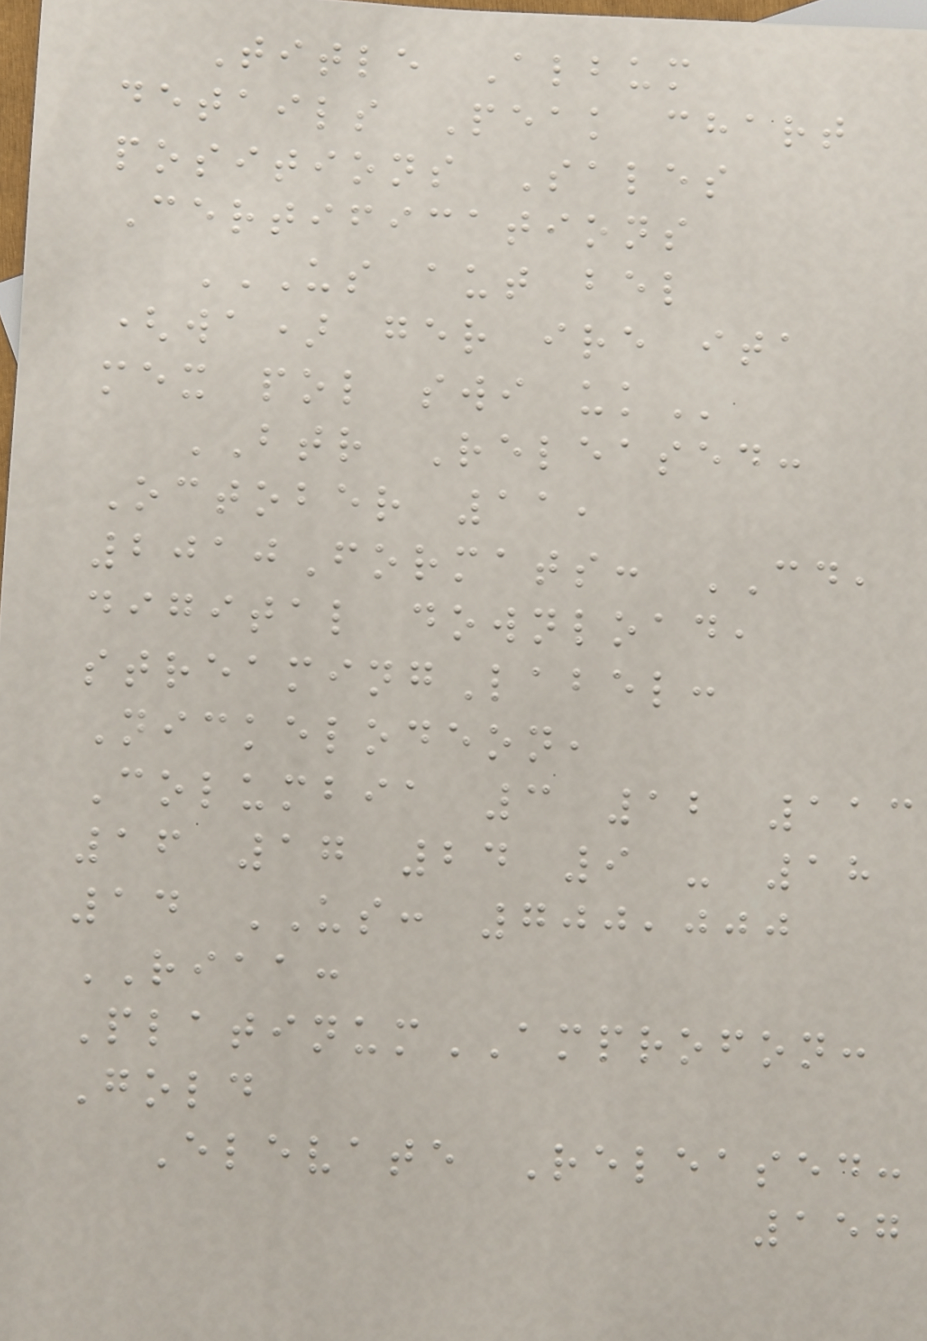Title Album
details Peak chart
positions Sales
Certifications
US AUT BEL
(WA) GER IRE ITA
MEX POL SWI UK
BTR Released:
October 11,
2010Formats: CD,
digital download,
streamingLabel:
Nickelodeon,
Columbia 3 12 113
16 17 24 9 - 18
14 US: 700,000
RIAA:
PlatinumAMPROFON:
Gold
Elevate Released:
157
